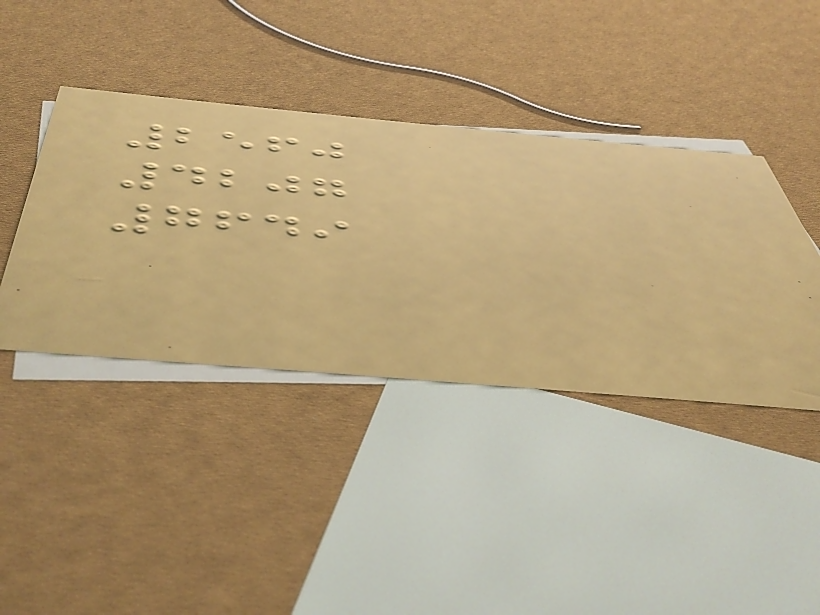2560
4207
7649
